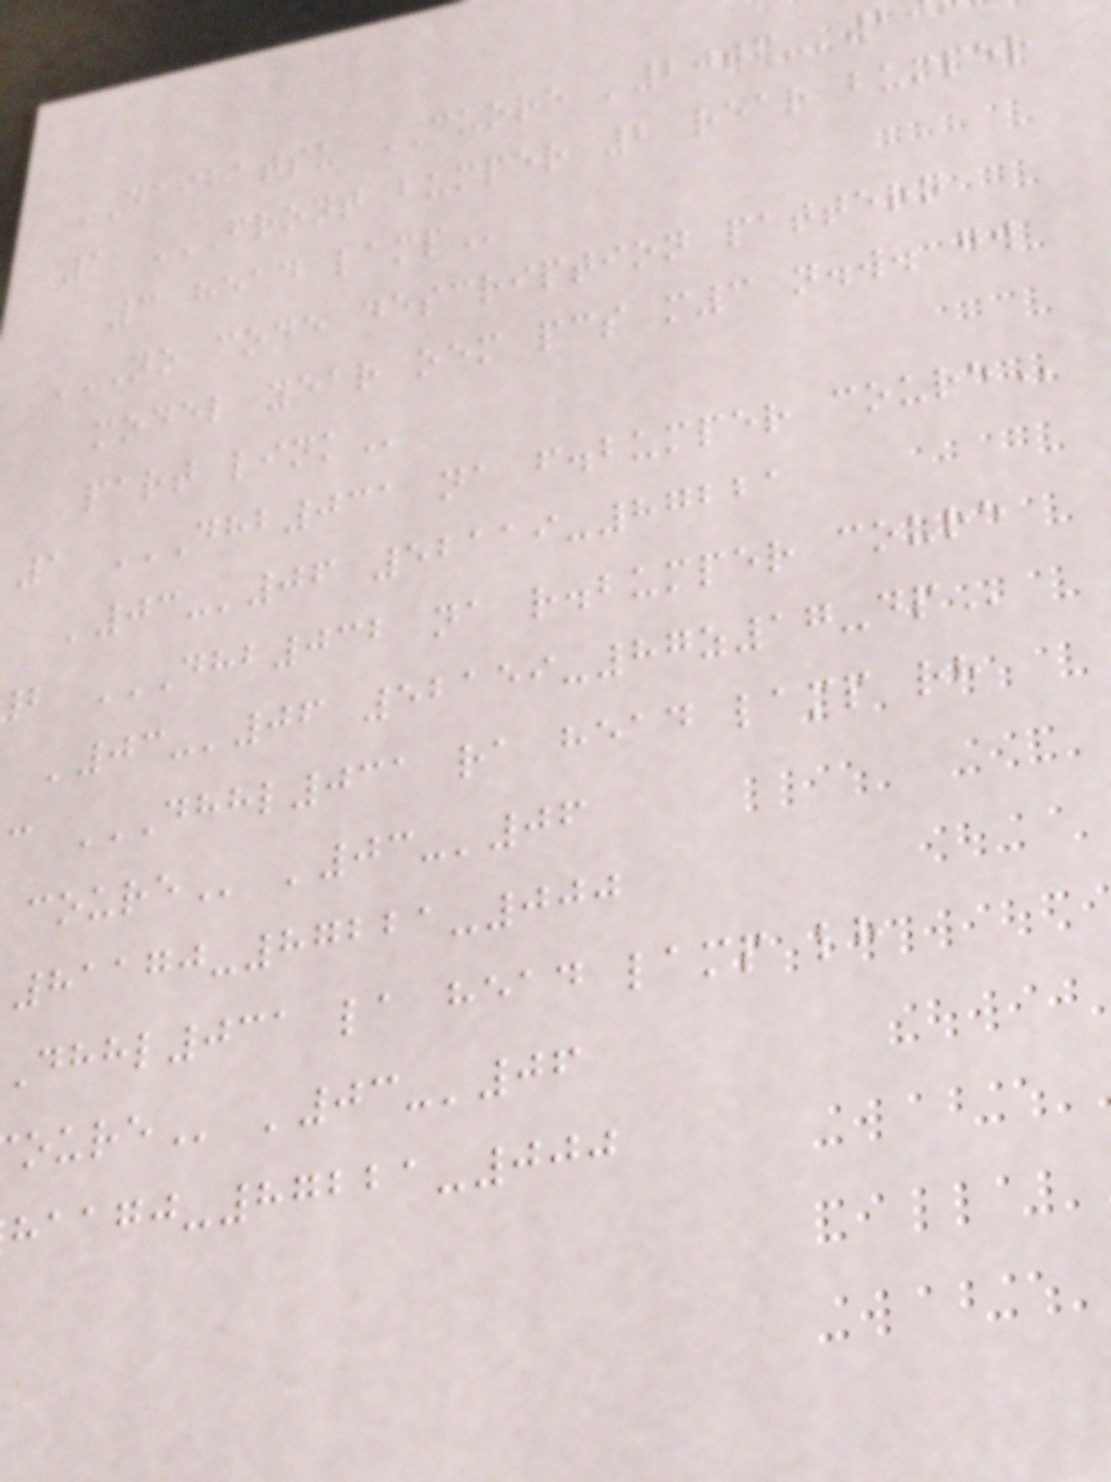DAIHATSU CUORE '2003-'2
1 FRONT BUMPER 2 REAR BUMPER
3 head
NO CODE DESCRIPTION PATTERN
model year oem pcs m3 n.w. gw
part
1 DHB031 NA F.BUMPER COURE
'03-'06 52119-87221
'03-'06
'03-'06
81170-87221-000
dhhl031 la head lamp lh
'03-'06
-87221-000
